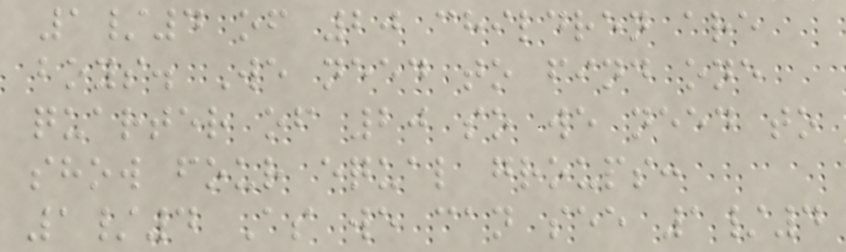1/4 of 20 children are
boys. We need to find one
quarter of 20 so we need to
show four equal groups:
1/4 As we can see 1/4
